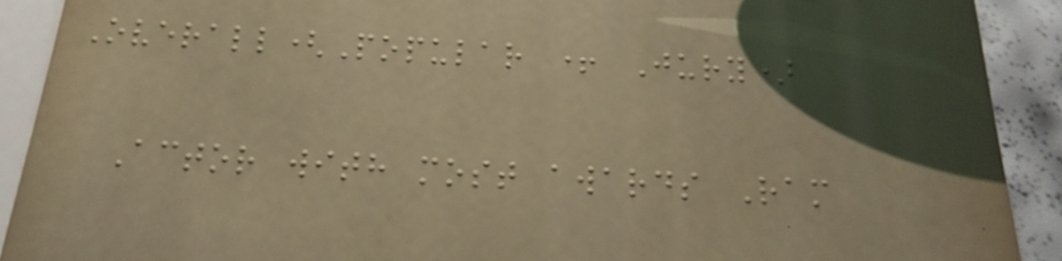Overall(Popular + Jury)
Actor with most awards Ram
